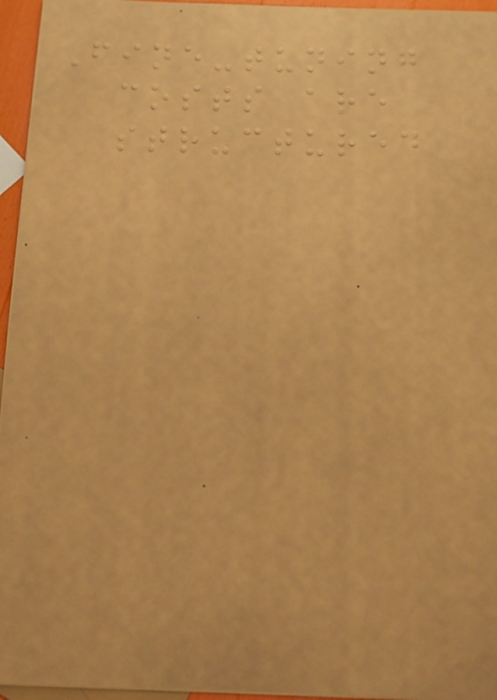Fine-tuning
costs are
structured
